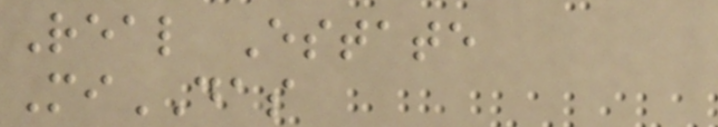Real Estate
MiDAS
